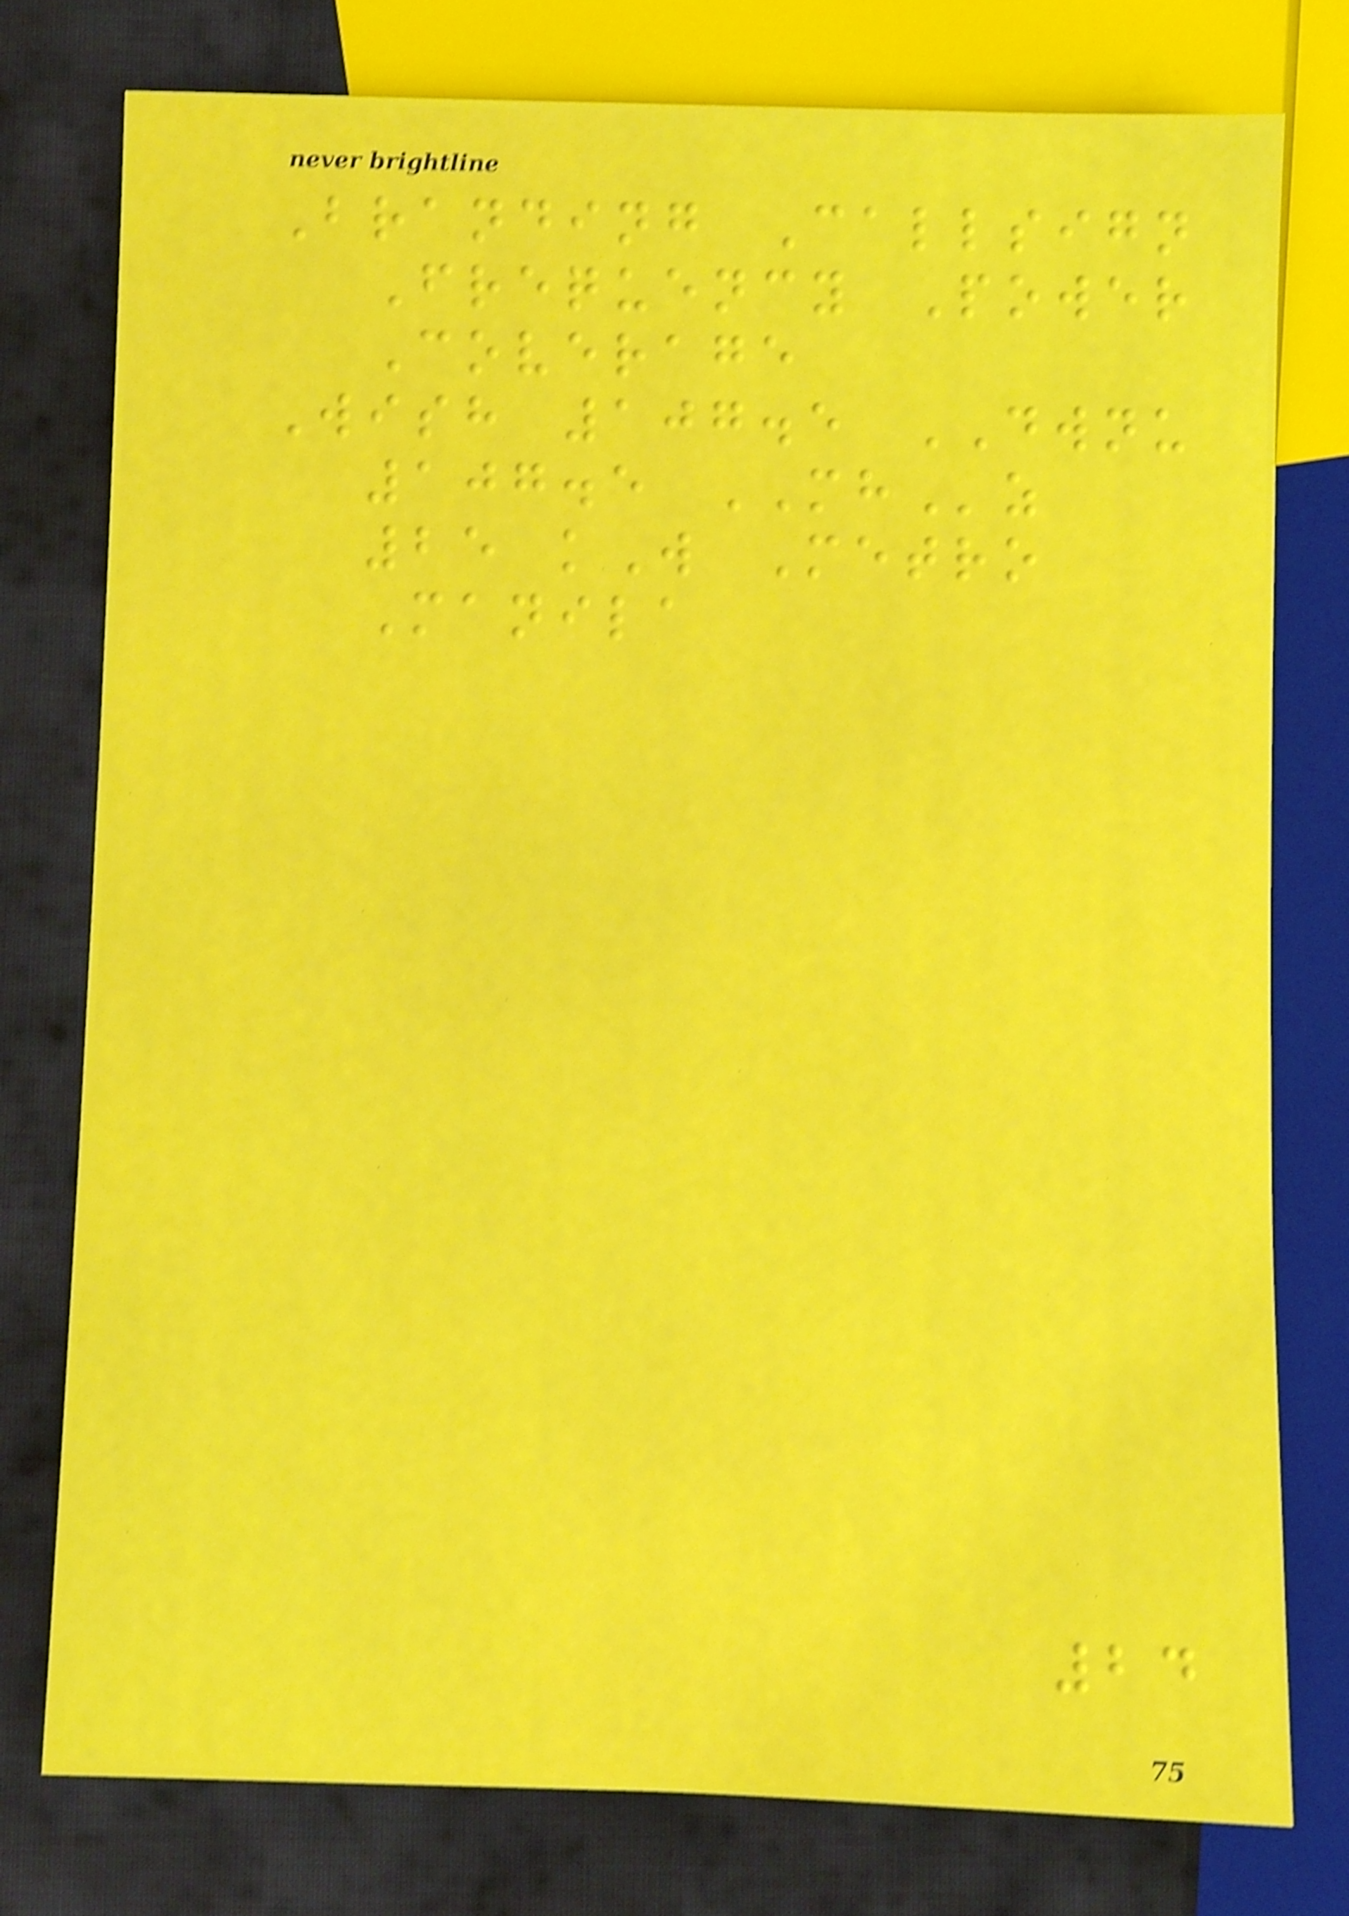Branding Callsign
Frequency Power
Coverage
Wish 107.5 DWNU
107.5 MHz
25 kW Metro
Manila
24
